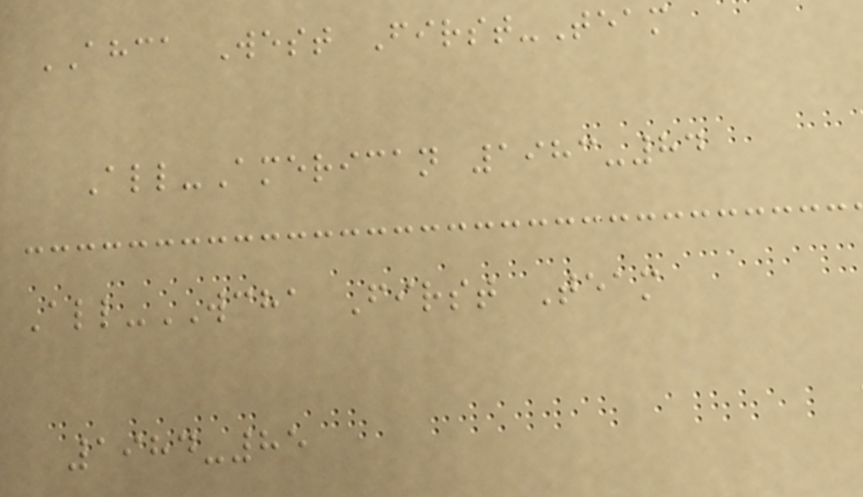AHCA West First-Team
All-American 1983-84
All-WCHA First Team
1984-85
